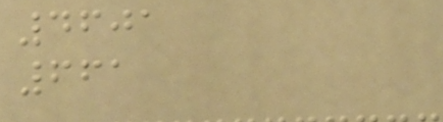4601
661
